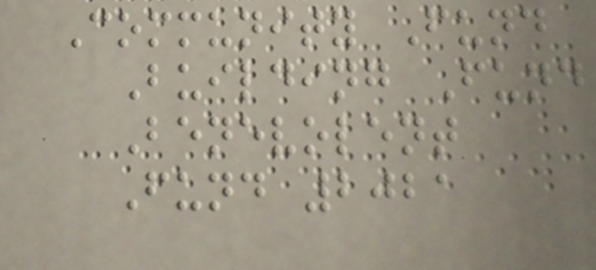Community Fund
Building Fund
Benevolent
Fund 2021
